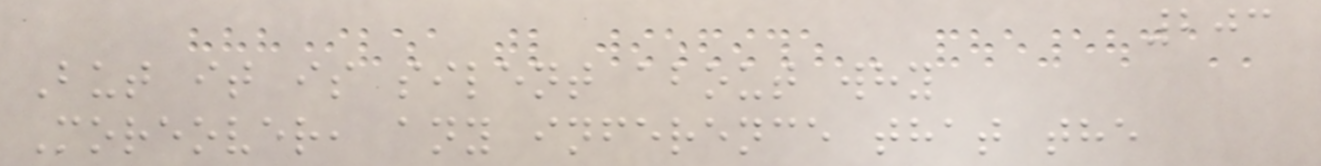203
But it is silent about why
Moreover, any inference that the
